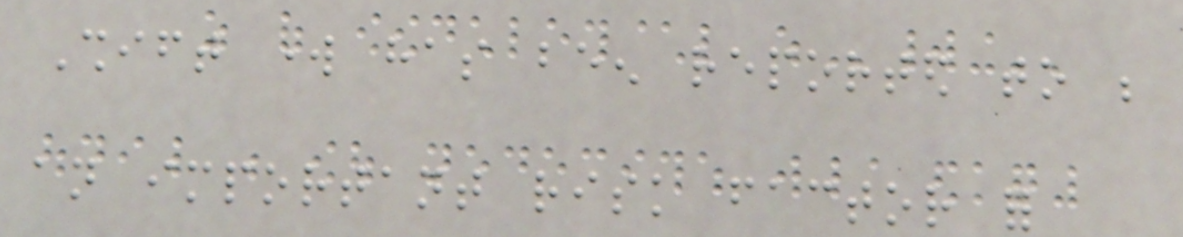Shift work has been reported to be
an important risk factor for
